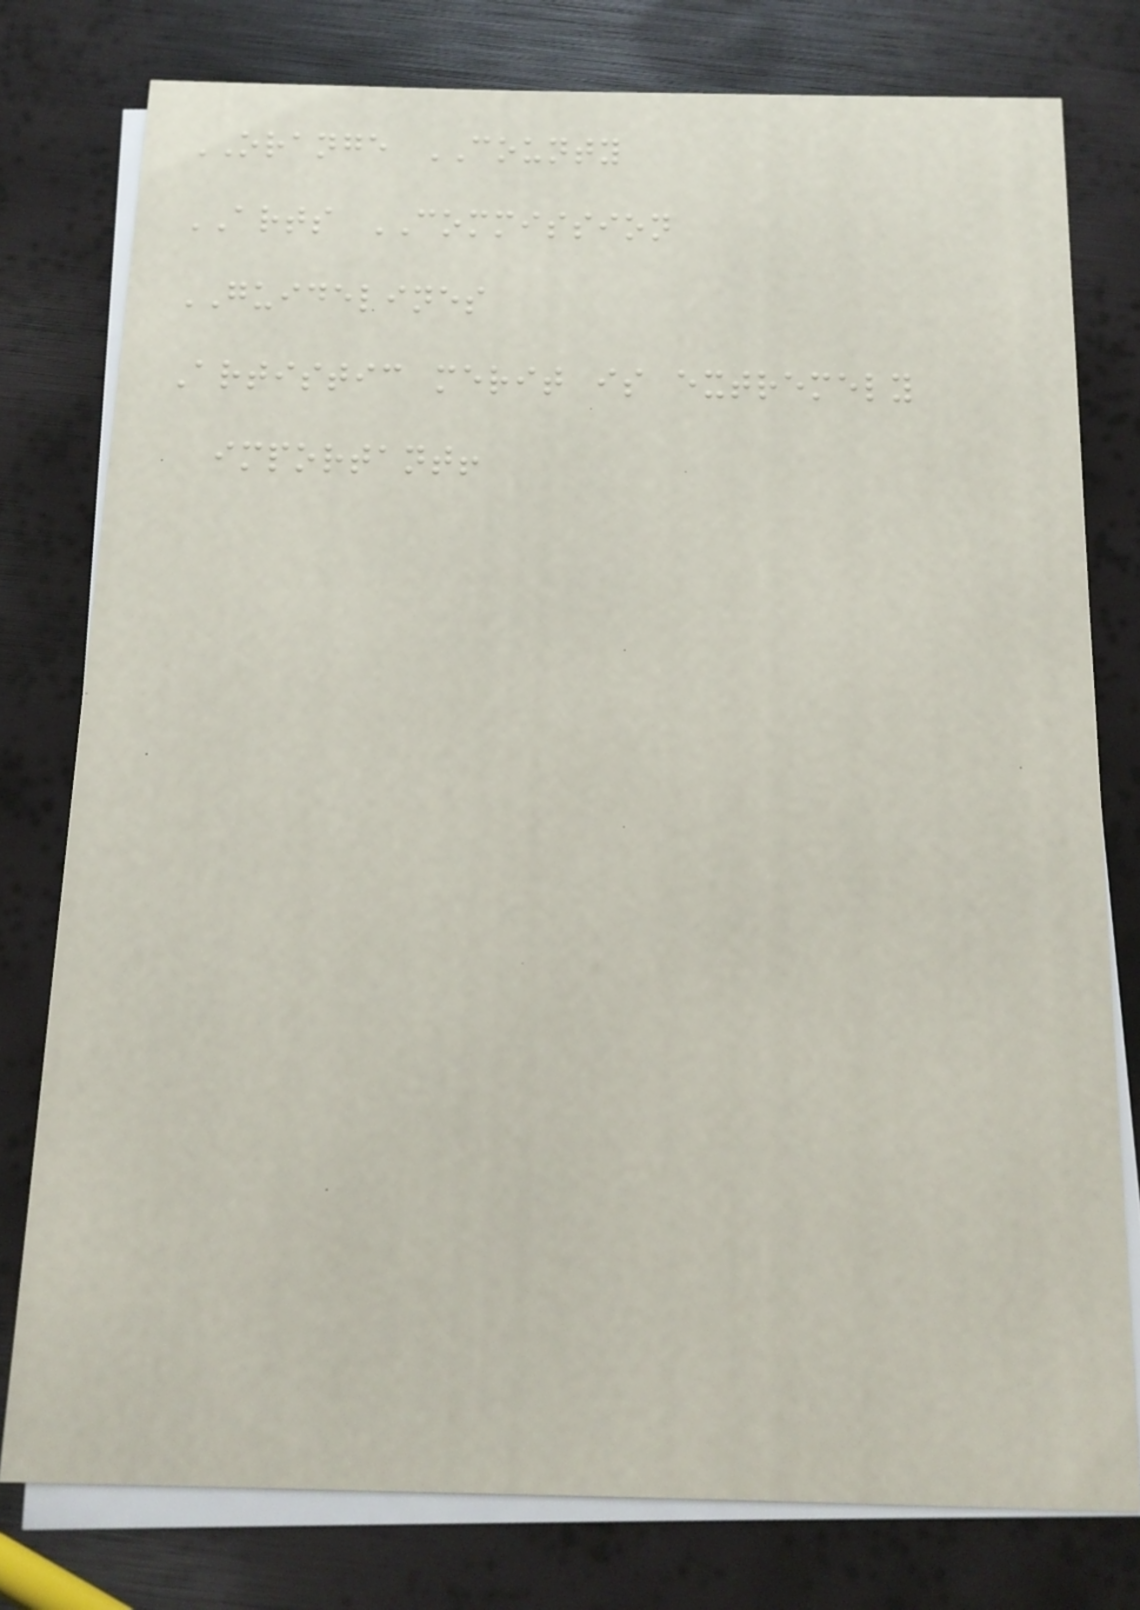ORANGE COUNTY
ARTS COMMISSION
GUIDELINES
Artistic merit is extremely
important!
